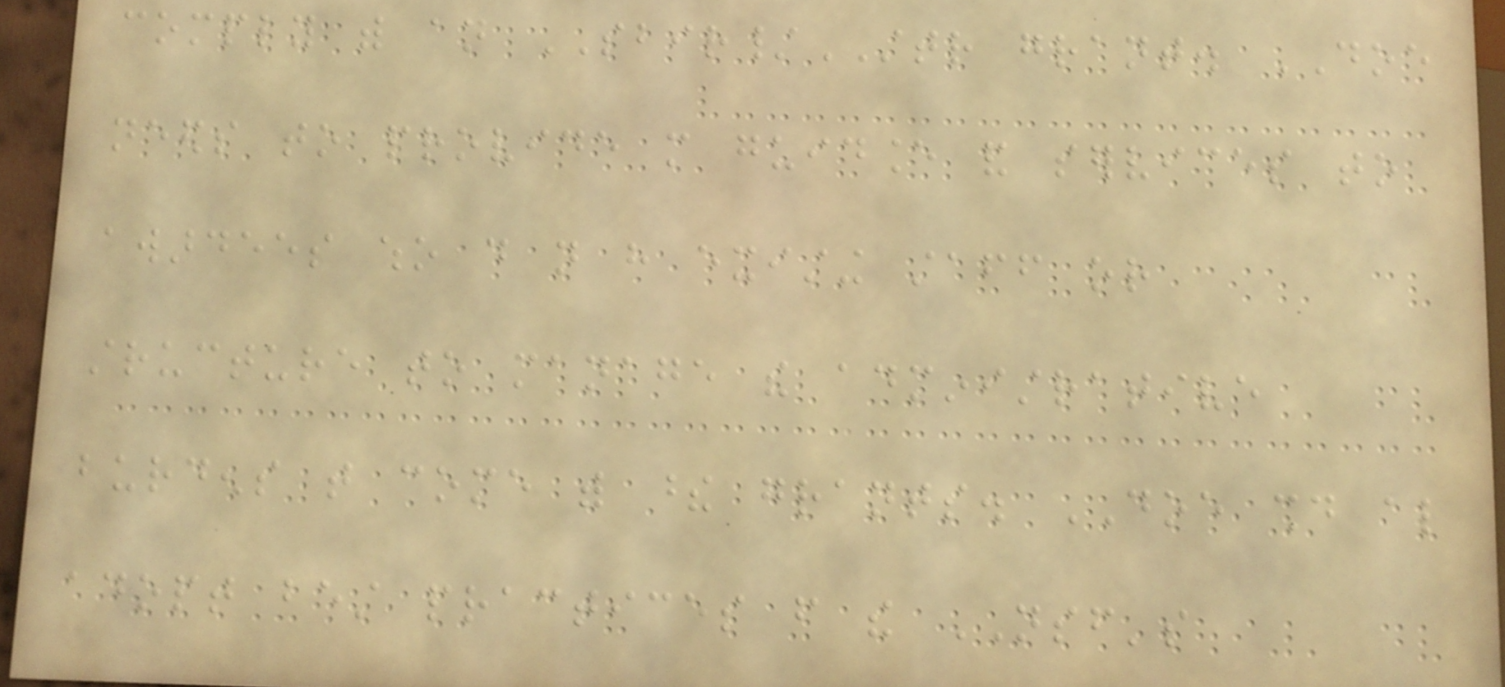comply with an SBIR/STTR grant. DOE
needs to provide more guidance and services to
awardees who do not have existing staff or
structure to manage the administrative
burdens that come with these grants. DOE should also
adopt best practices from the NSF's
